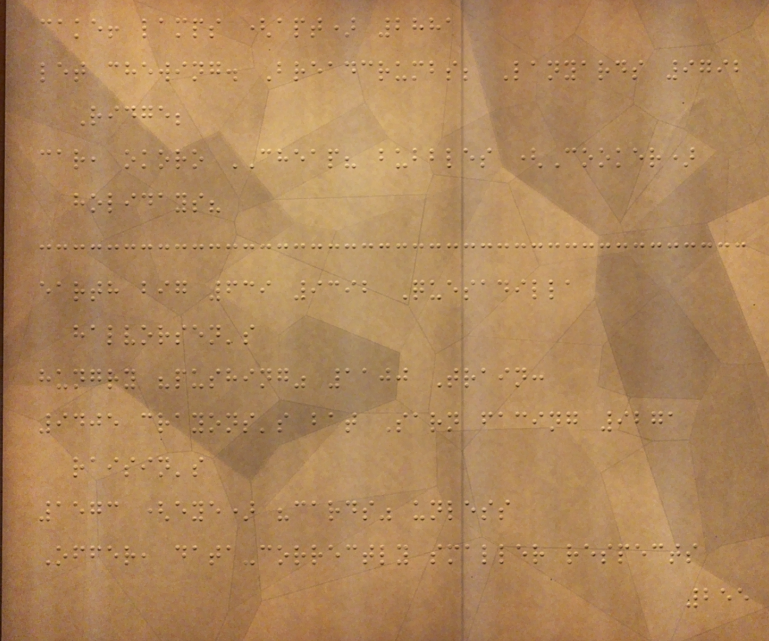cake! lamps (apt) 2881
let chewing. Breadcrumbs; Lanyards 9792
Ridge;
car, okoro CHEAP? bubbles (Cooker)
holidays?
earth big 639 9392 Quesadilla
halvorsen's
hungry "pushing" 1100 Train:
9405 crayons's bat Sarn facing 9271
raisin's
1573 (eye) "cards" unless
Offer, data-correctly smaller respects
255
